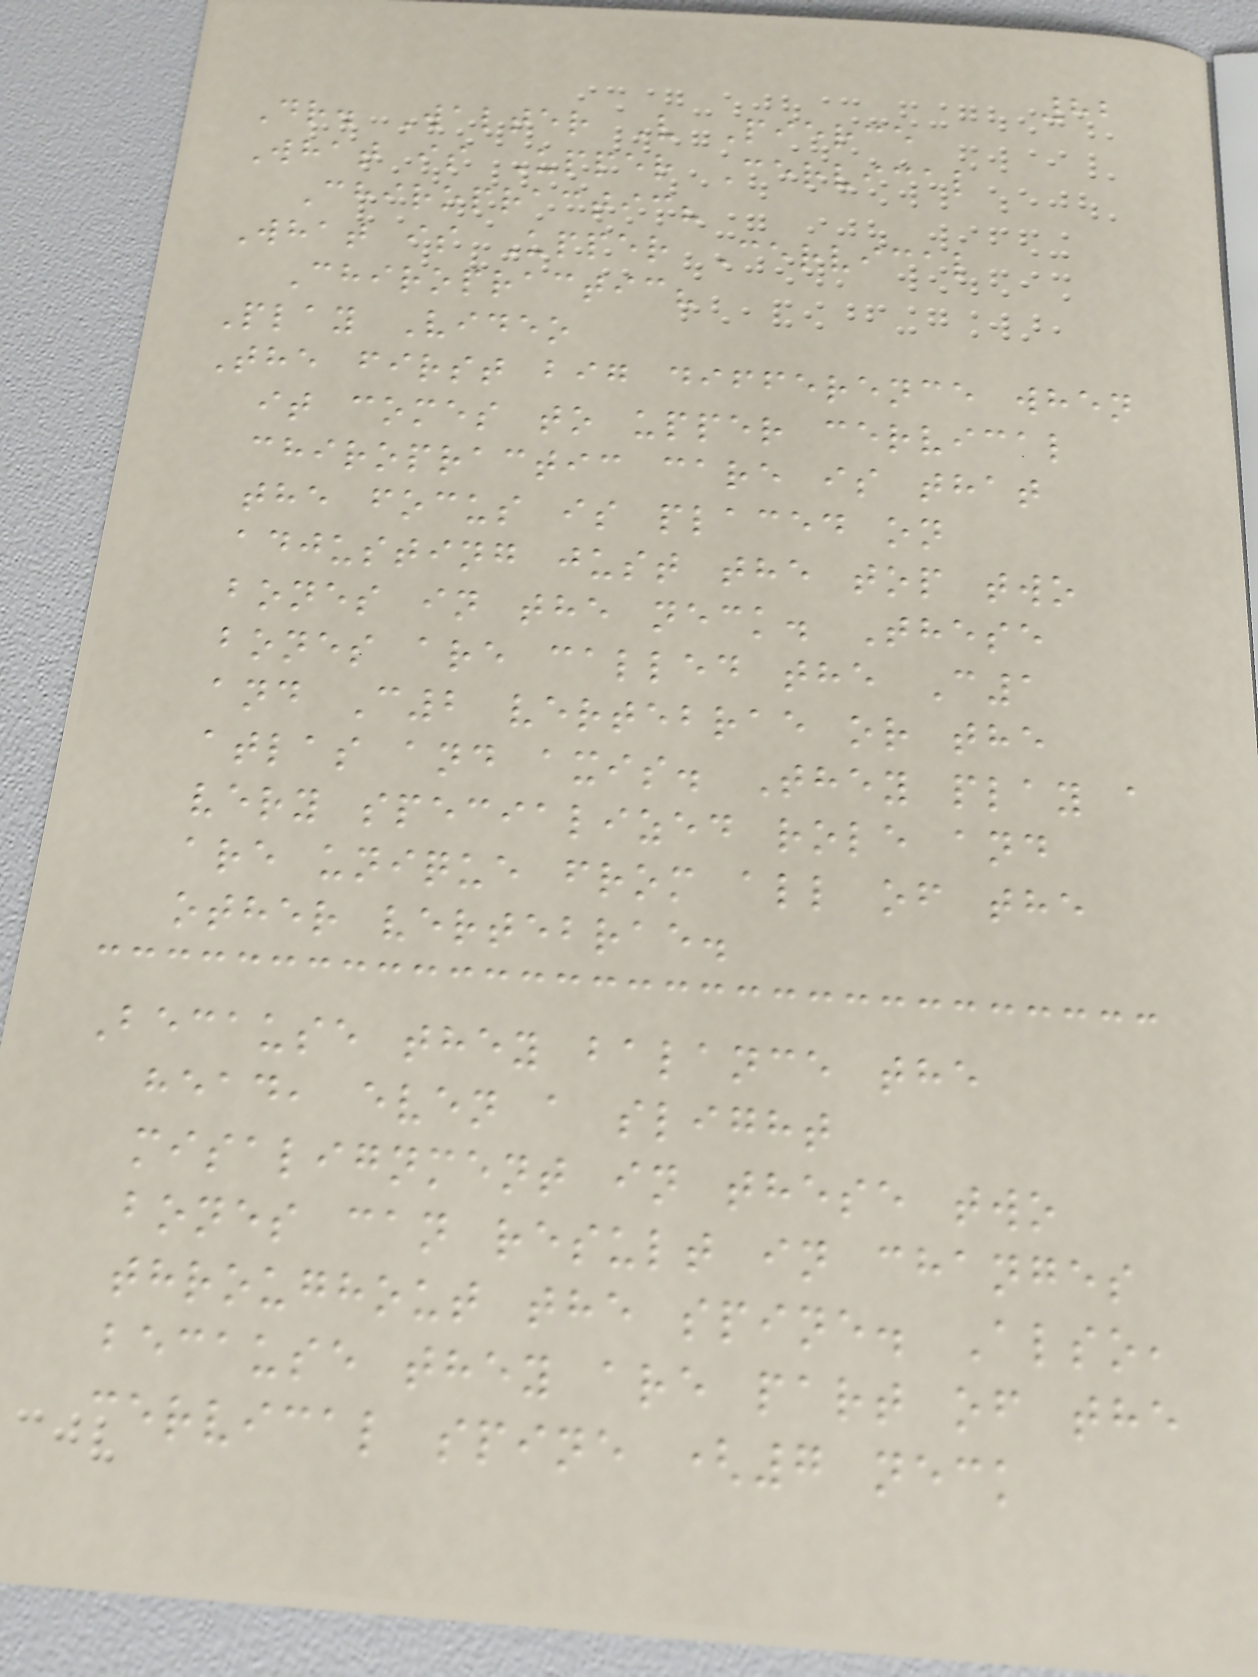82
Dr. Walter V Pierce
What is Upper Cervical
Chiropractic?
What is Upper Cervical
Chiropractic?
Play Video
The first big difference when
it comes to upper cervical
chiropractic care is that
the focus is placed on
adjusting just the top two
bones in the neck. These
bones are called the C1
and C2 vertebrae or the
atlas and axis. They play a
very specialized role and
are unique from all of the
other vertebrae.
Because they balance the
head, even a slight
misalignment in these two
bones can result in changes
throughout the spine. Also,
because they are part of the
cervical spine (7 neck
